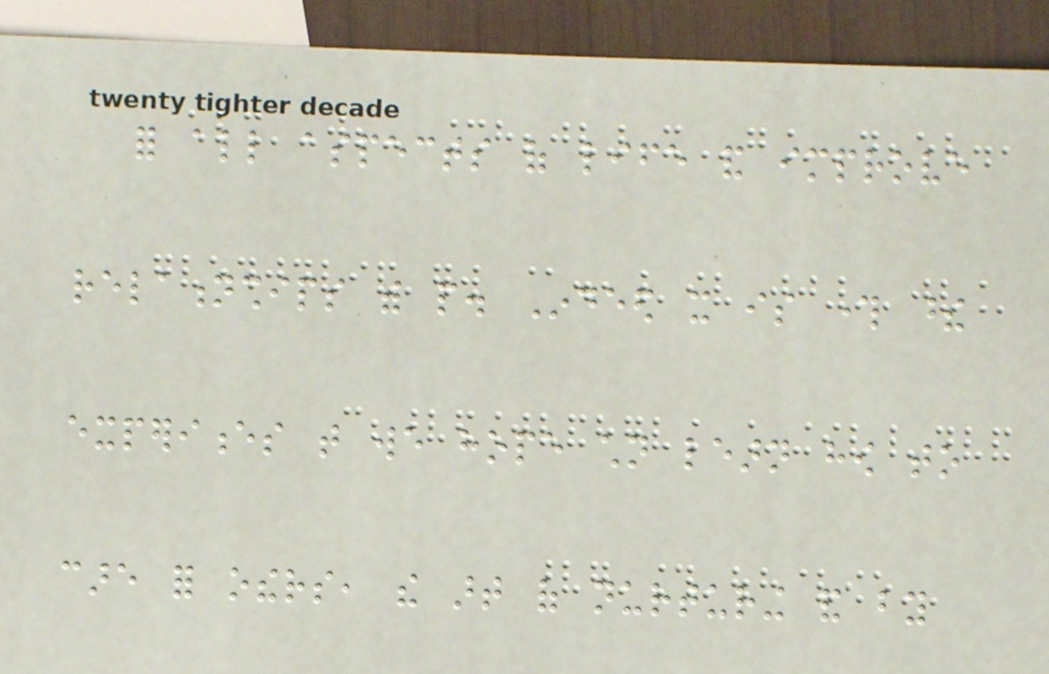for all aspects of life and improve
relationships with people. Indeed it is through these
experiences that we hope children learn how to
care for others, the art of nurturing and by
